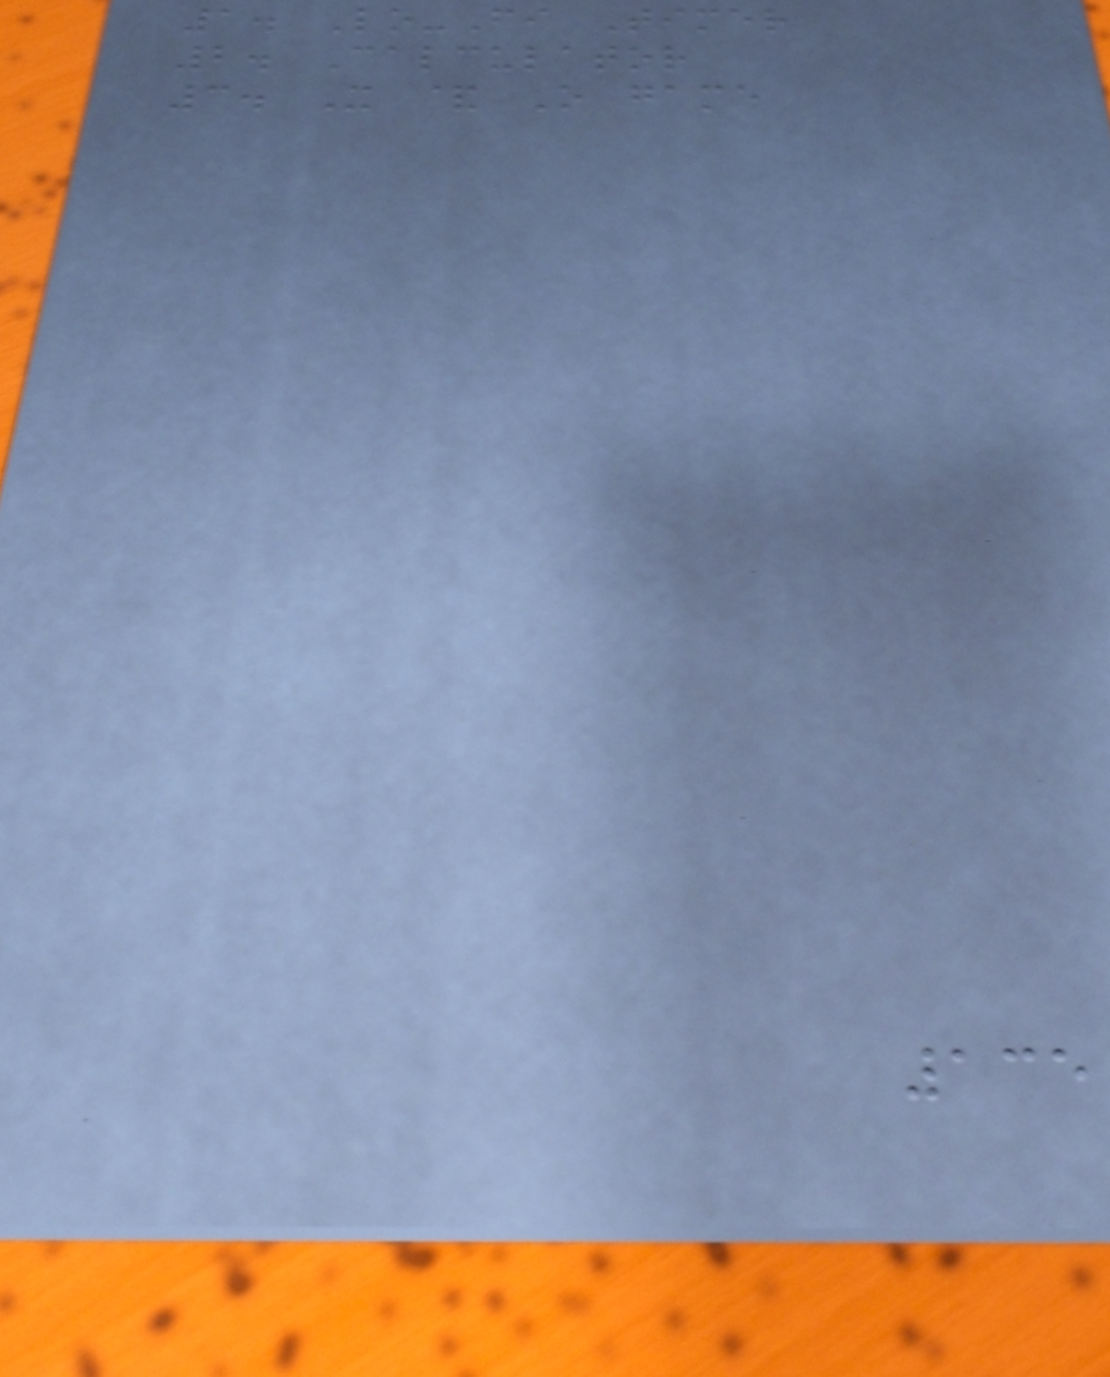1. Lo-Fi Timer
2. Calculator
3. X & O game
135
